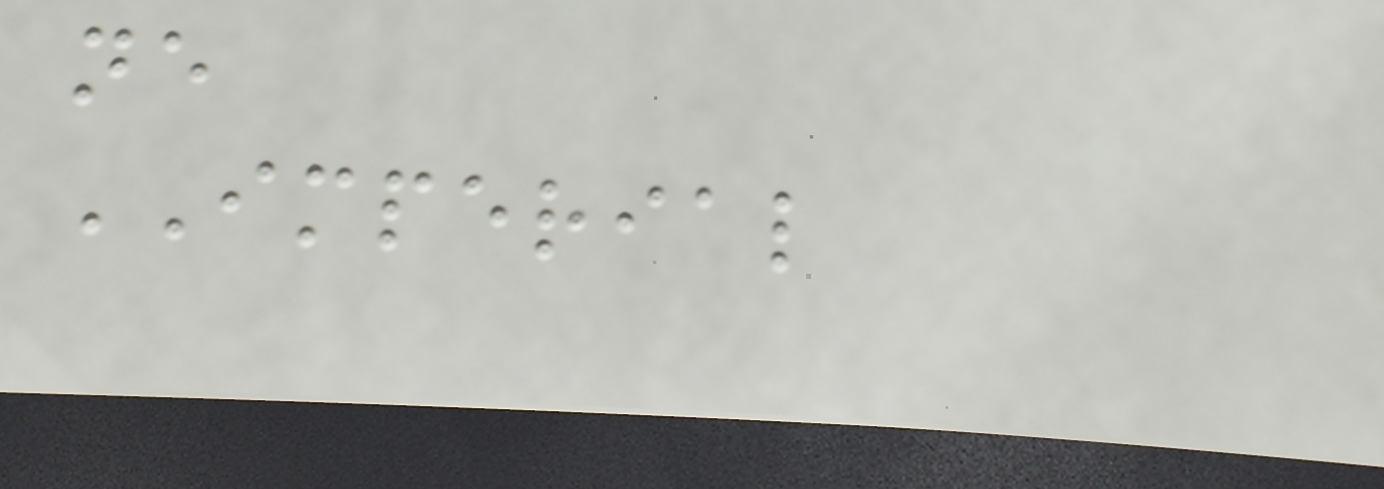ne
IMPERIAL
